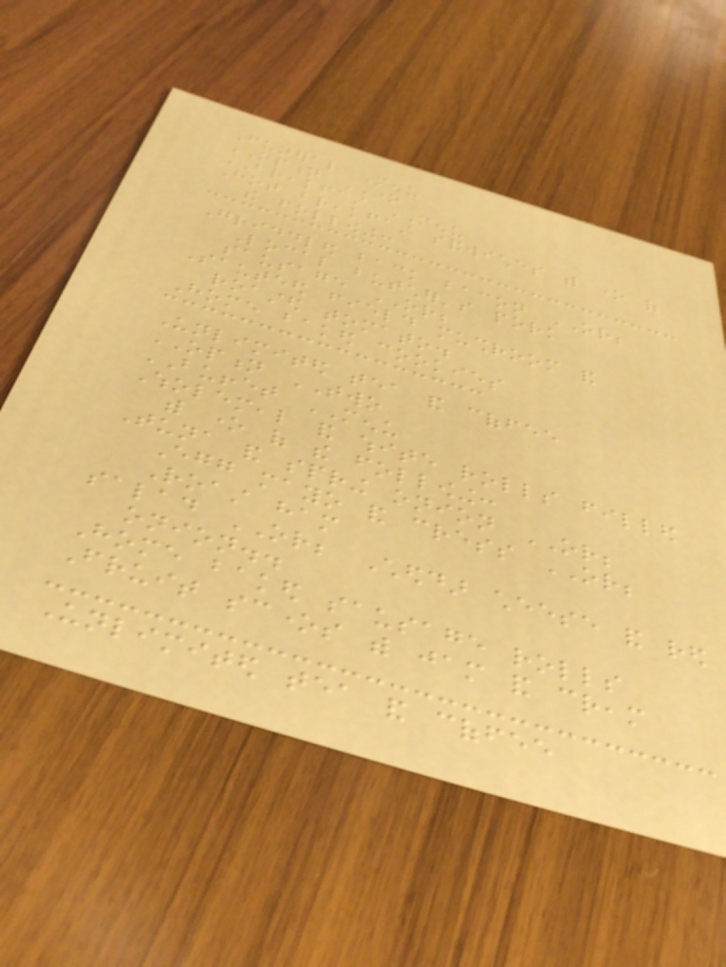Funeral Menu
OPTION ONE
BREAKFAST MENU
Hot breakfast sandwiches with one of
the following:
Griddled back bacon OR;
Local butcher's pork
sausage OR;
Sauteed field mushroom and
roasted tomato.
Home baked cookies
Unlimited tea and coffee
OPTION TWO
BUFFET MENU
Wholemeal and white rolls filled
with one of the following:
Tuna and spring onion OR;
Egg mayo and cress OR;
Roast ham
salad OR; Cheddar cheese and red
onion..
Home baked sausage rolls
Fruit scones with jam and cream
Unlimited tea and coffee
